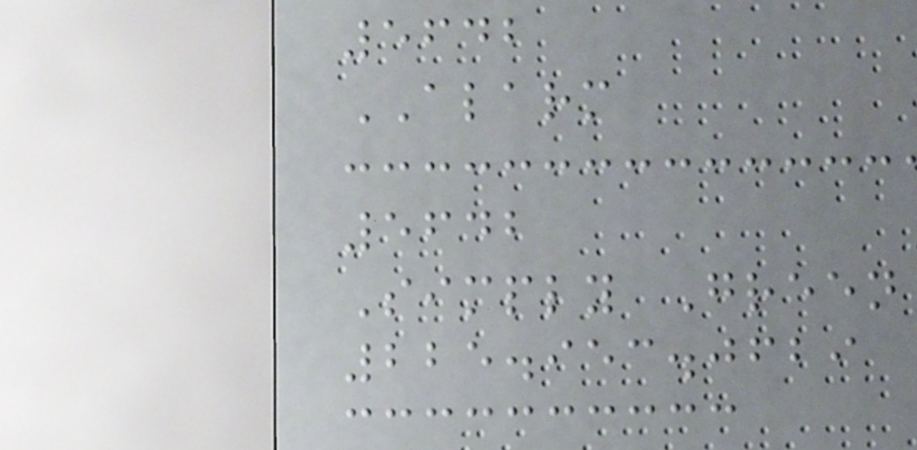5642
ALARM
5642
Simply Green
225.953.0629
